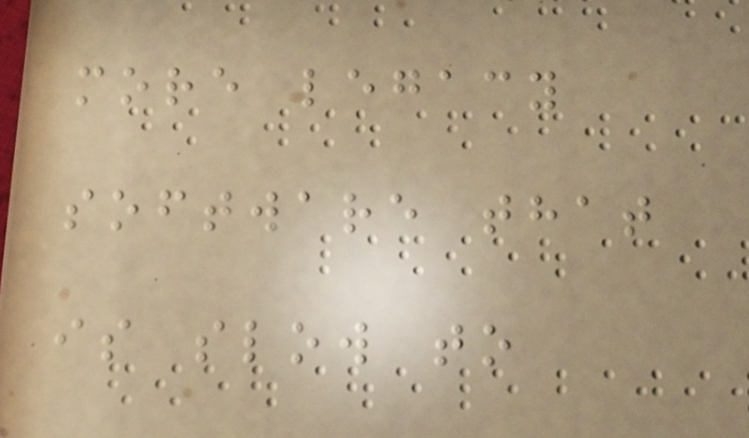more legacy
software that
is slow to
